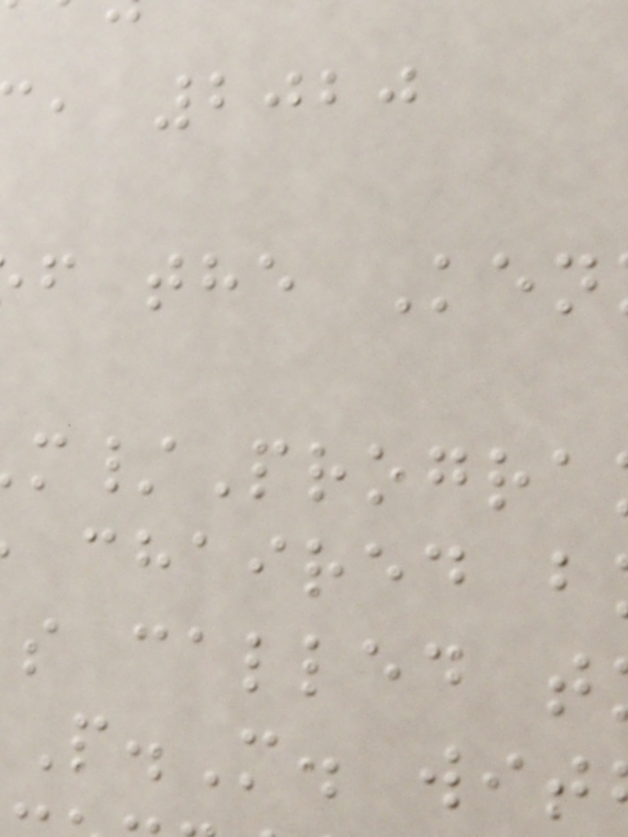, 2020
f the Ken
chaired b
s called t
P.M. wit
